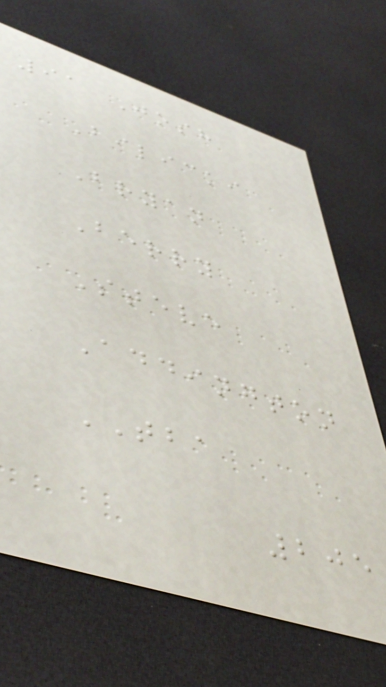91 Josh
Bilicki
Bryan
Berry
Steve
Addington
TBA
205
